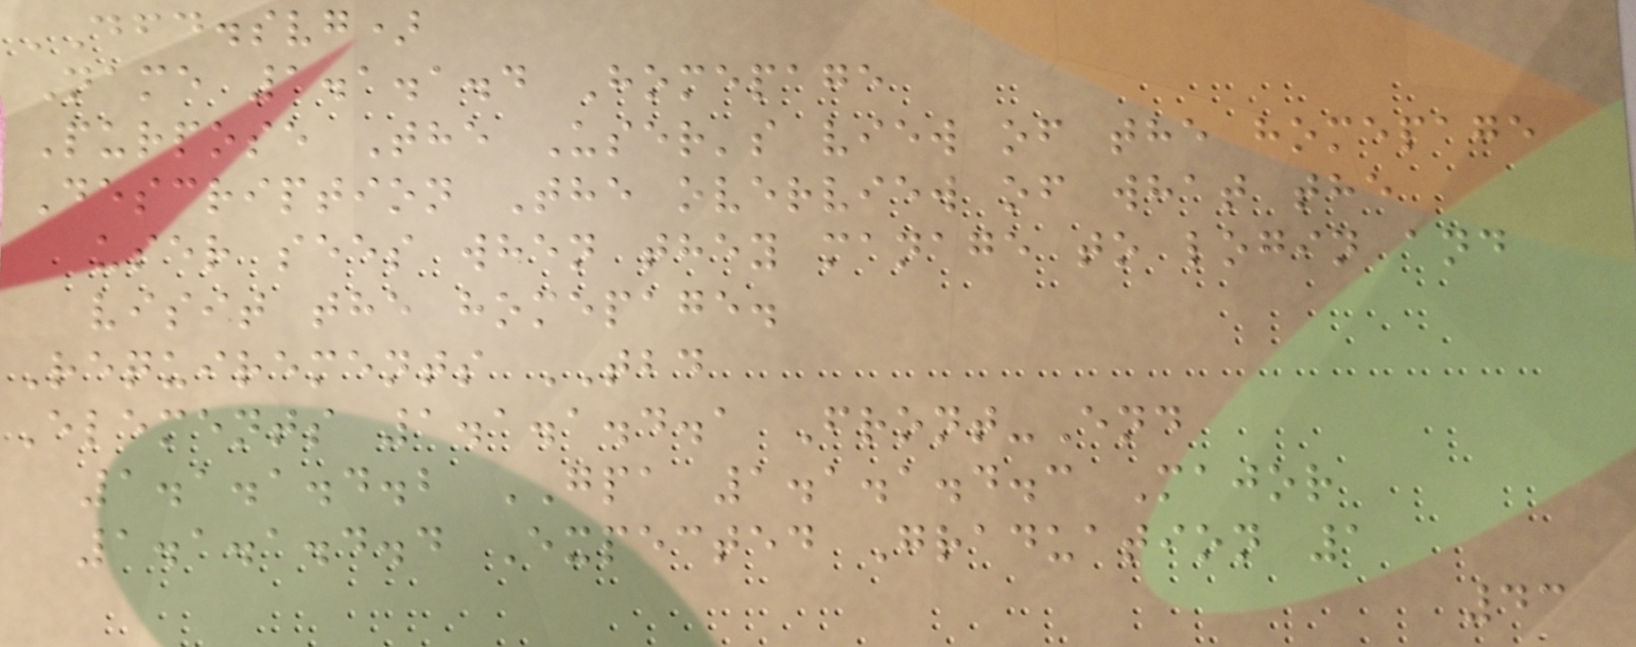DFD.svg)
Name 1.1.1.4 Homepage
Purpose The User's view of the homepage
Description The overview of what the
user sees when they manage to login and
visit the homepage.
Requirements TBD
Elements 1.1.1.4.1 Front-End
1.1.1.4.2 GPA 1.1.1.4.3 Major
1.1.1.4.4 Expected Graduation 1
43
